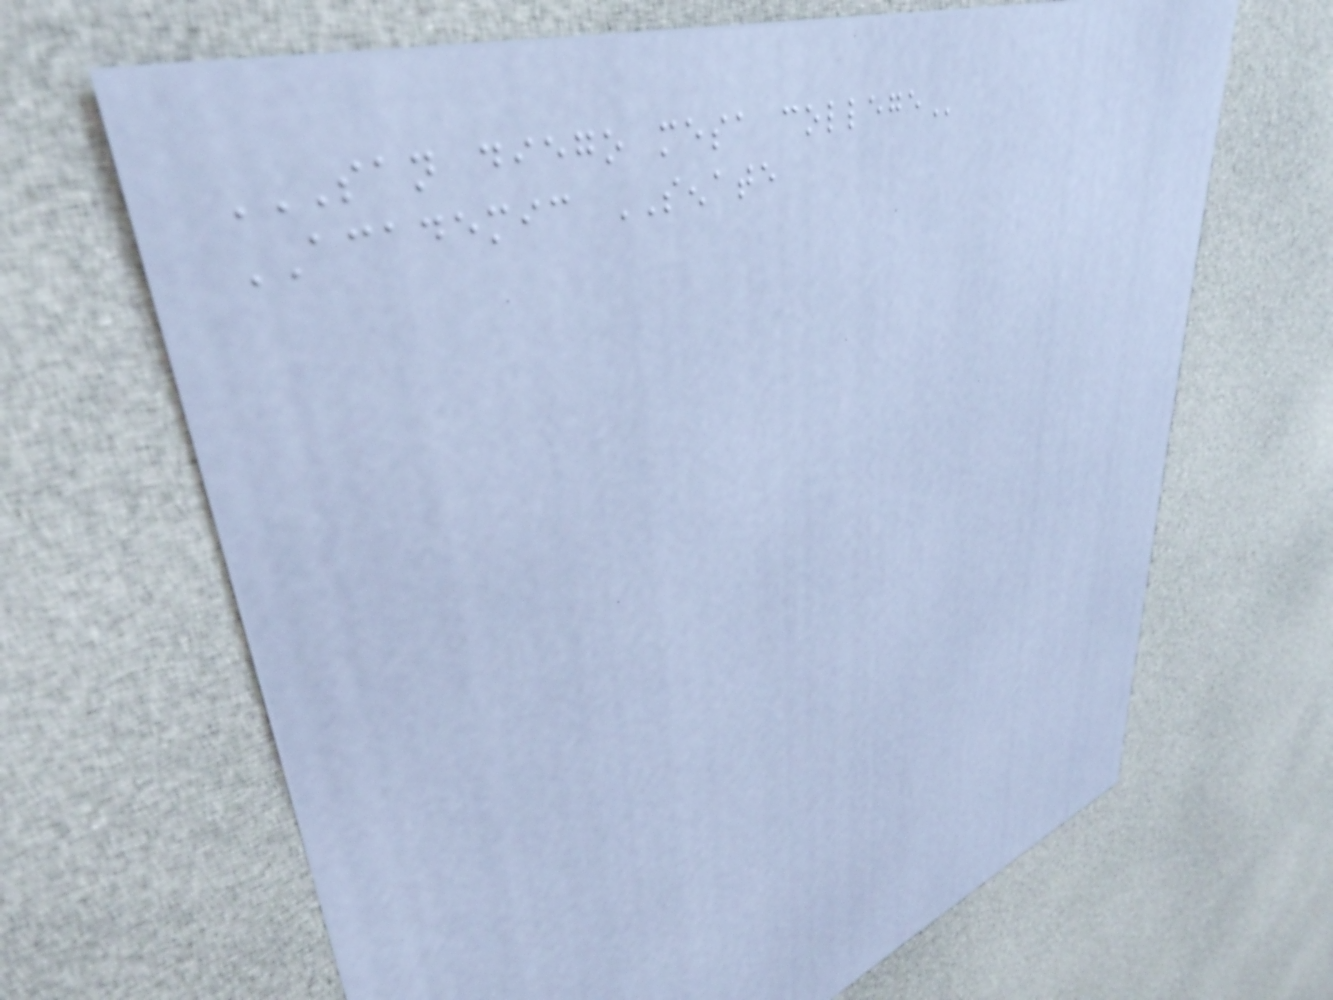SAN DIEGO MESA COLLEGE
ACADEMIC SENATE
